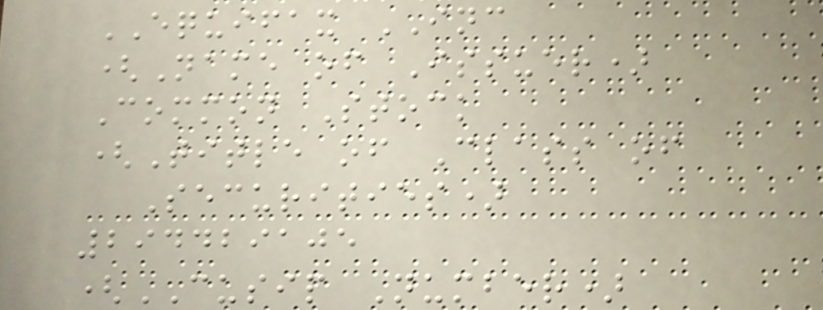EQUIFAX INC
(Name of Issuer)
Common Stock
(Title of Class of
Securities)
294429105
(CUSIP Number)
